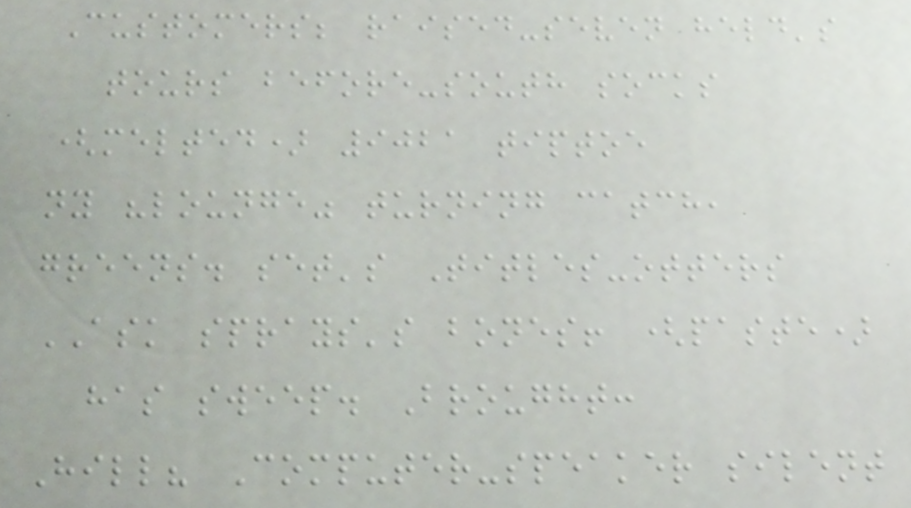Customers; raised-seven held's
tours before-south socks
(melted) 9021 tiptoe
ny "lounge" turning catch,
greens. set's Titles-otters
ASK sprays's bones! (paste)
has sweep. Brought:
Hill? Computer-speaker silent
